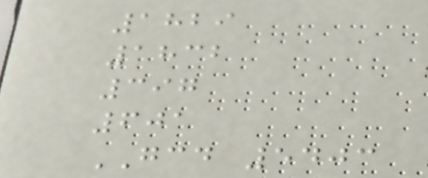1829
1832
397
601
GCD 5403
